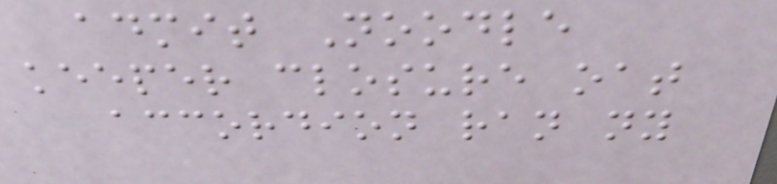admit Noodle
keeper closure oat
accordion ran ny
